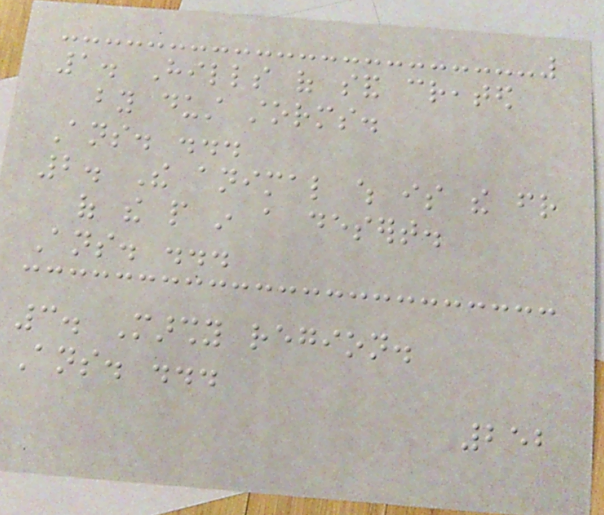1. Hills of sand created
by dust storms.
Ans. ...
2. The animal which is the friend
of the people in a desert.
Ans. ...
3. Marshy region.
Ans. ...
252
